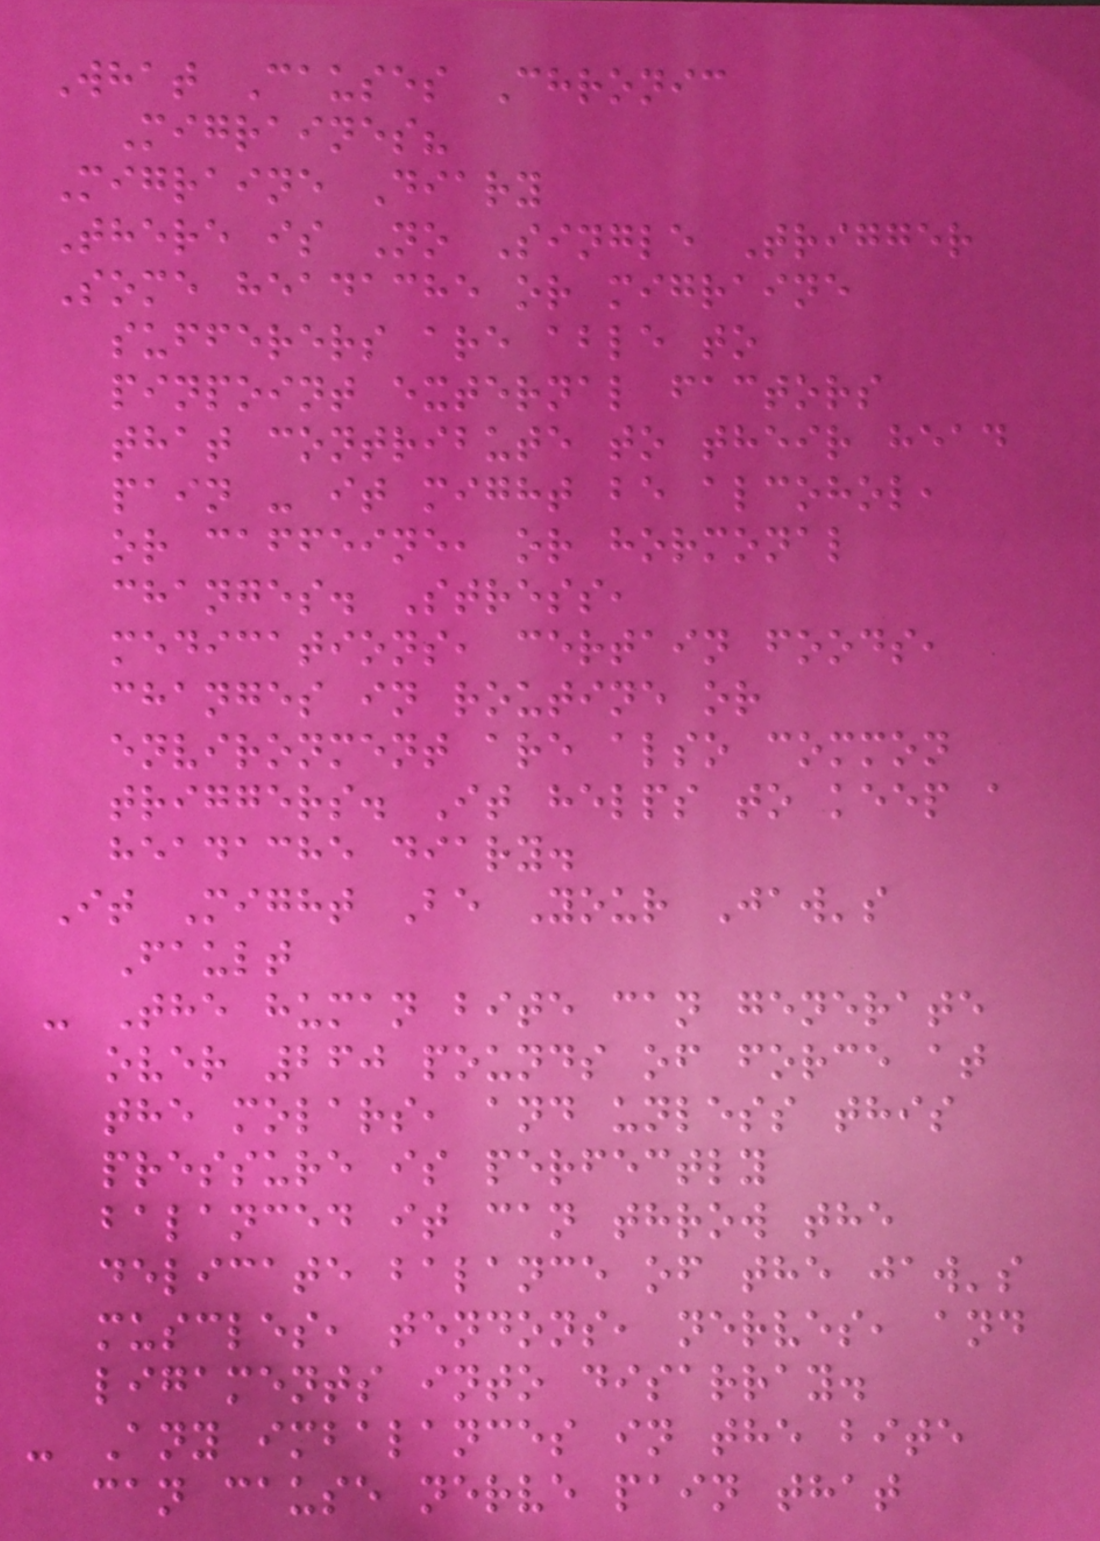What Causes Chronic
Migraines?
Migraine Diary
There is No Single Trigger
Some headache or migraine
sufferers are able to
pinpoint external factors
that contribute to their head
pain - it might be alcohol,
or caffeine, or hormonal
changes. Stress,
medications, certain foods,
changes in routine or
environment are also common
triggers. It helps to keep a
headache diary.
It Might Be Your Jaw's
Fault
- The human bite can generate
over 260 pounds of force at
the molars, and unless this
pressure is perfectly
balanced it can throw the
delicate balance of the jaw's
muscles, tendons, nerves, and
ligaments into disarray.
- Any imbalances in the bite
can cause nerve pain that
